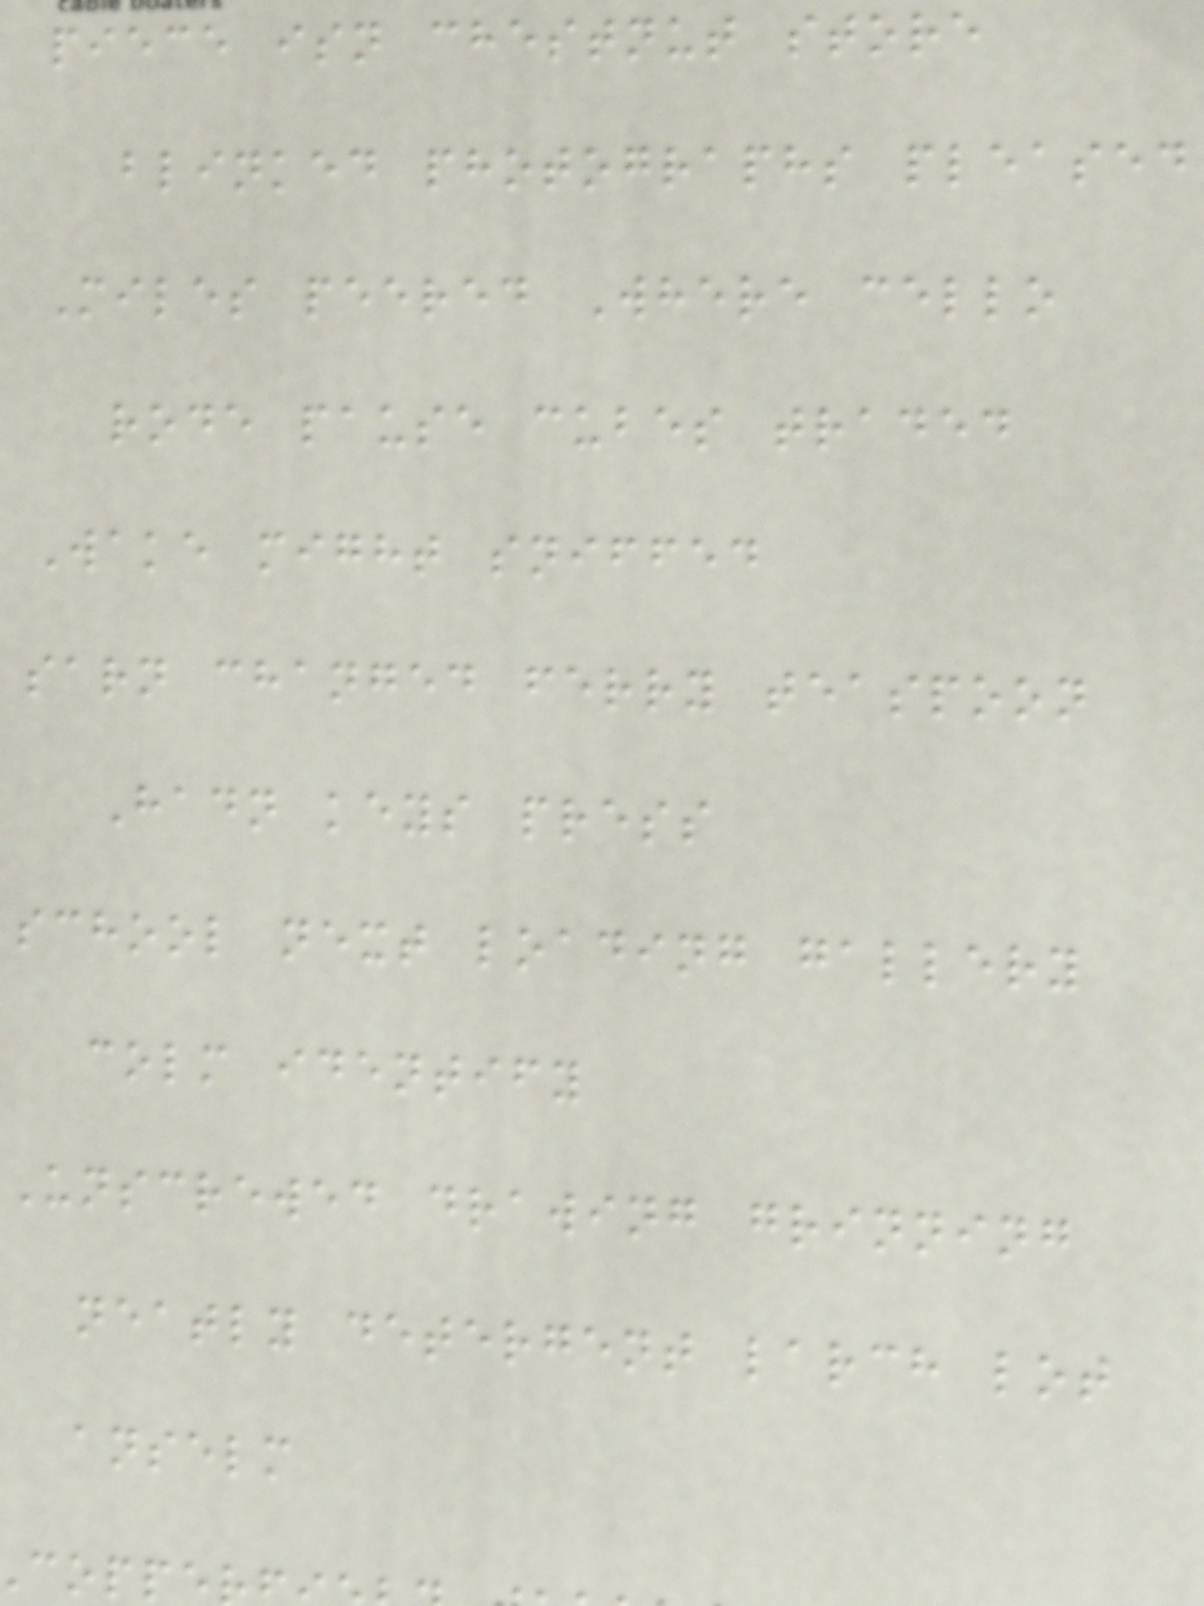piece isn chestnut store
blinked photographs pleased
Miles peered Where cello
rode pause cubes traded
Wake might sniffed
sarn changed ferry teaspoon
Hadn keys press
school next loading gallery
colm identify
Unscrewed drawing grinning
neatly detergent larch lot
anselm
